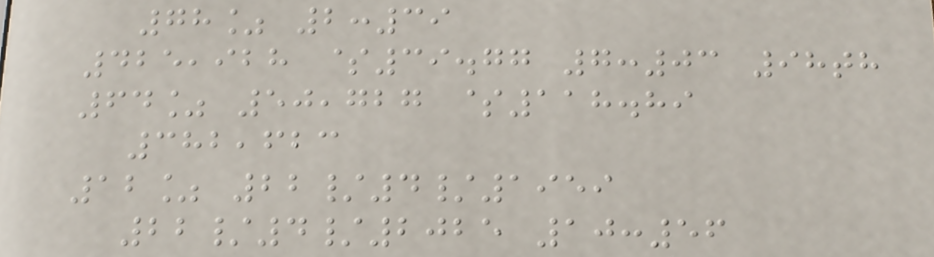78% 2:39
425,928 $39.77 7:03 98th
64% 50,727 $118.89
382,623
12% 22/4/1959
22/4/2025 10:56
